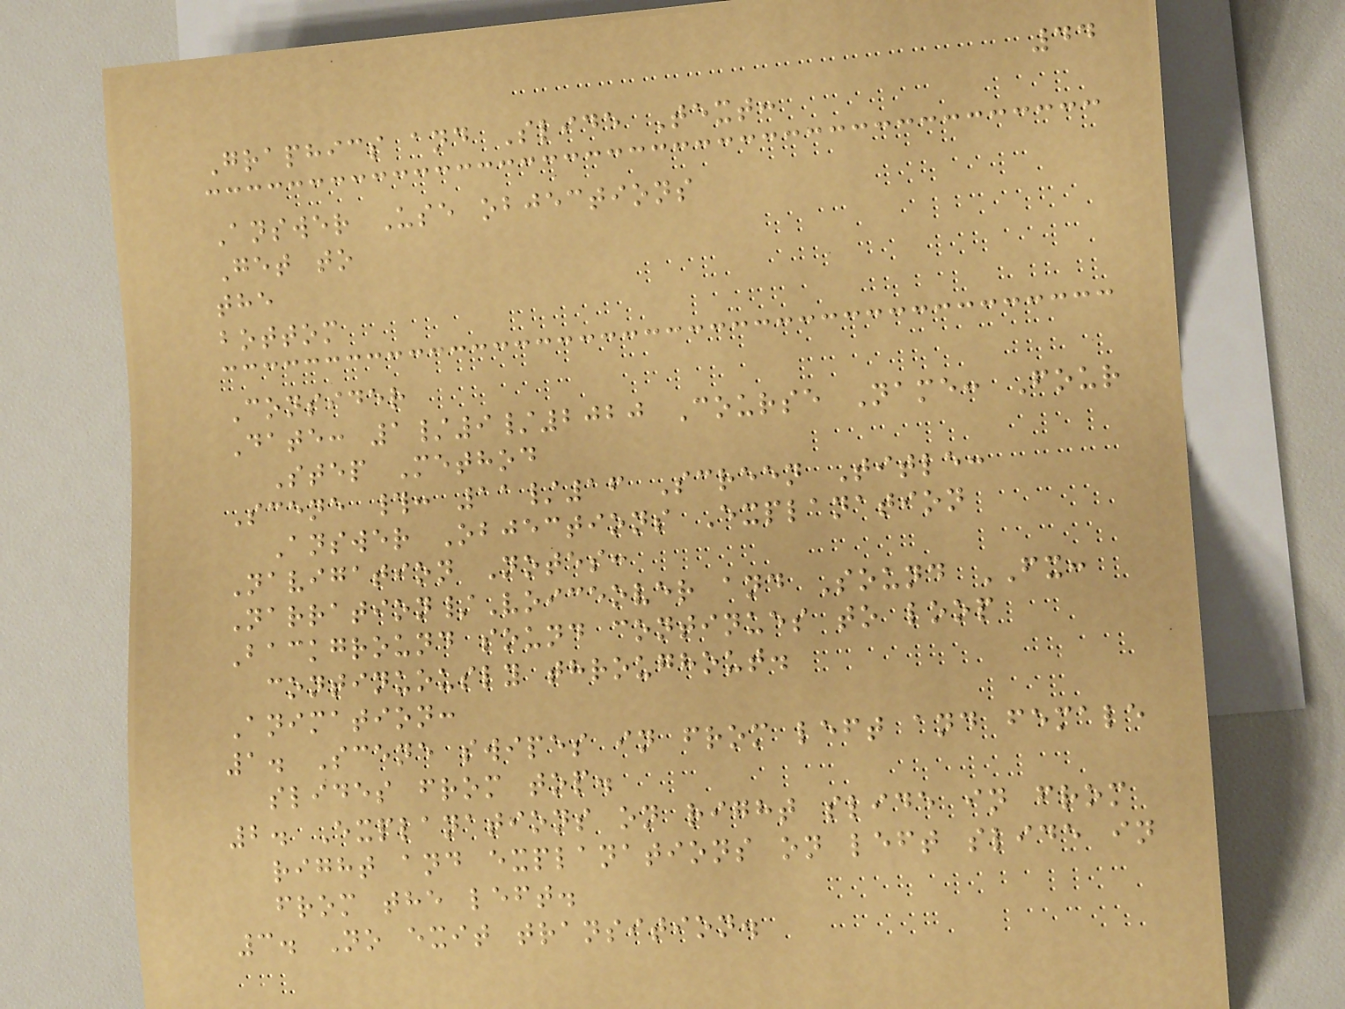44
Graphics and Slide Text:
Answer Use objections
Get to
the
bottom
Consider
Date: 1/9/2020 Course Name: Four
Step Method
Scene #: 11/16 Screen Title:
Answer Objections Explanation
Navigation Notes:
Narration/Voiceover and Sound FX:
Background sound continues to loop
continuously throughout.
Animation:
1. Scene swipes in from left and female
slides from top.
2. Explanations on right slide in from
right and explanations on left slide in
from the left.
3. No exit transition.
